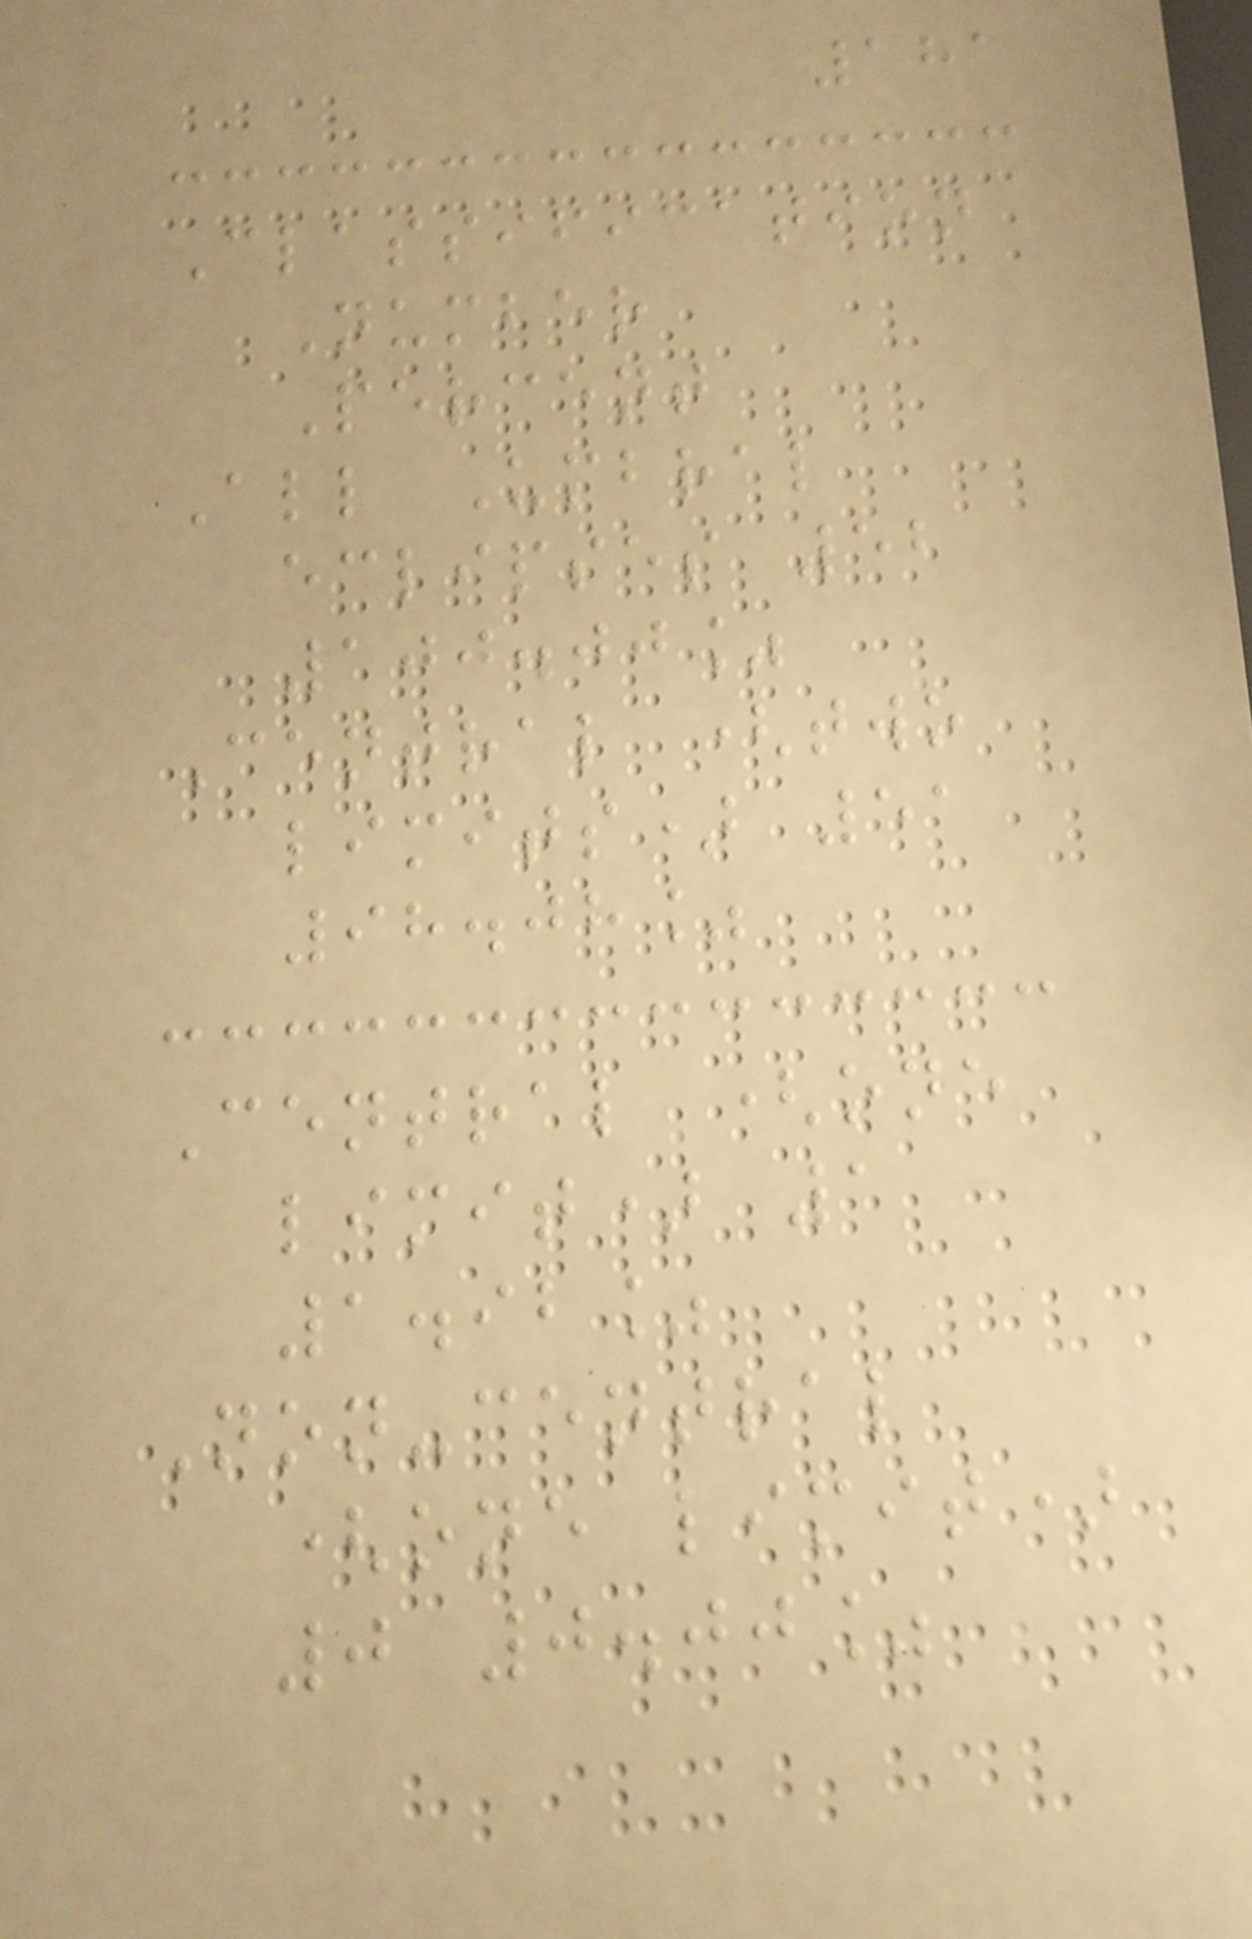181
Classification
Number
Percent
All Umbral
eclipses 52
100.00%
Central (two
limits) 51
98.08%
Central (one
limit) 1
1.92%
Non-central
(one limit)
0 0.00%
